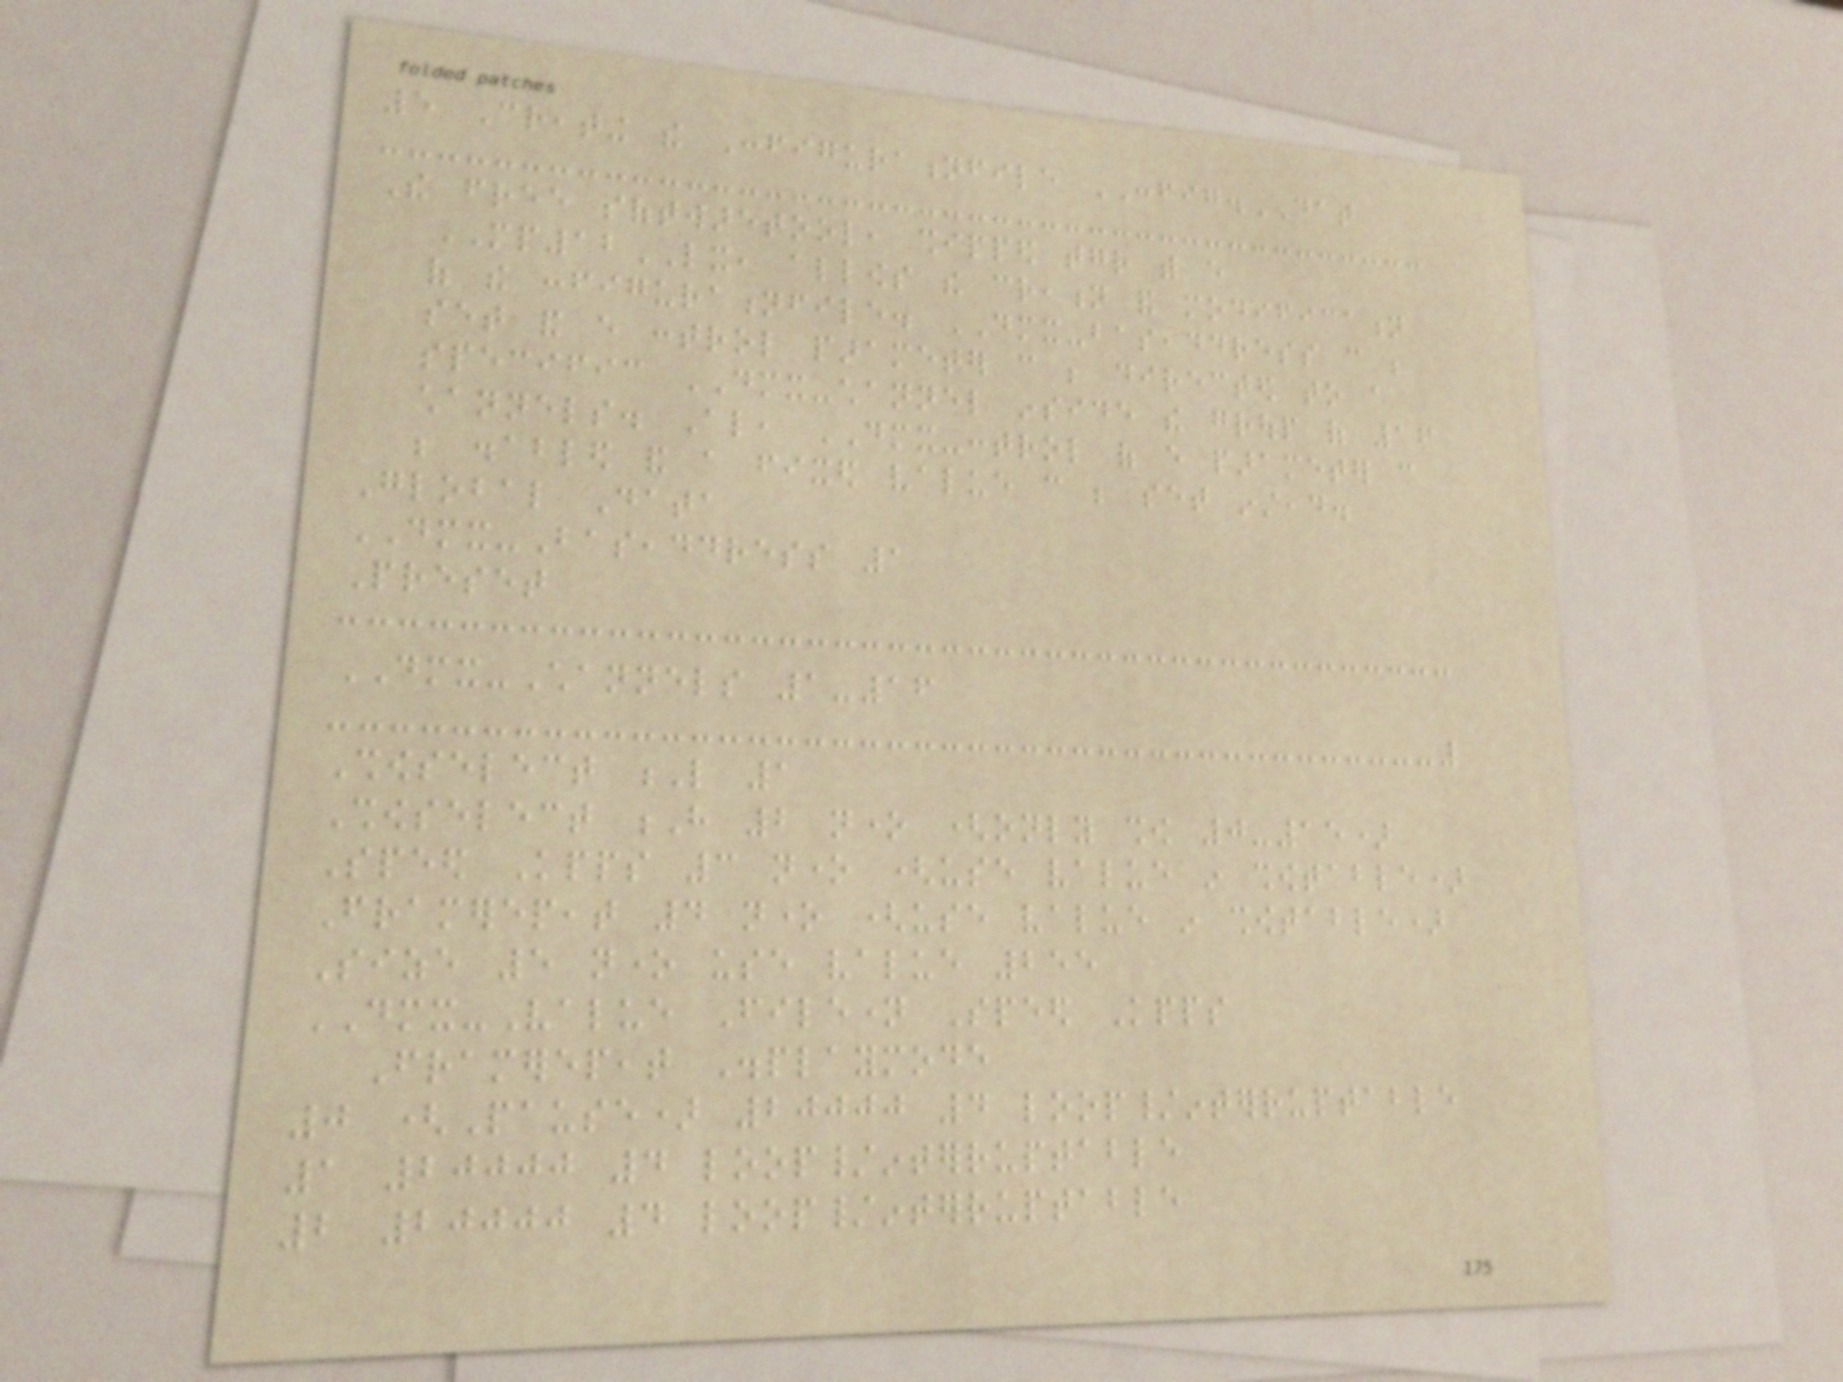5 Creating the Configurationfile CONFIG.DAT
The free softwaretool, shipped together with every
MP12LX, allows the creation and modification
of the configurationfile. DMX-baseaddress can be
set and every control parameter can be directed to a
specific DMX-channel inside the group of 16
channels. Also, DMX-control of every parameter can
be disabled and a fixed value can be set instead.
Global Data
DMX-Baseaddress 1
Preset
DMX-Channels 1-16
Showselect L 1
Showselect H 2 none (only show 0-15)
Speed Kpps 3 none (use value in showtable)
Framerepeat 4 none (use value in showtable)
Size 5 none use value 255
DMX-Value Filename Speed Kpps
Framerepeat Displaymode
0 (Pause) 20000 4 loop/interruptable
1 20000 4 loop/interruptable
2 20000 4 loop/interruptable
